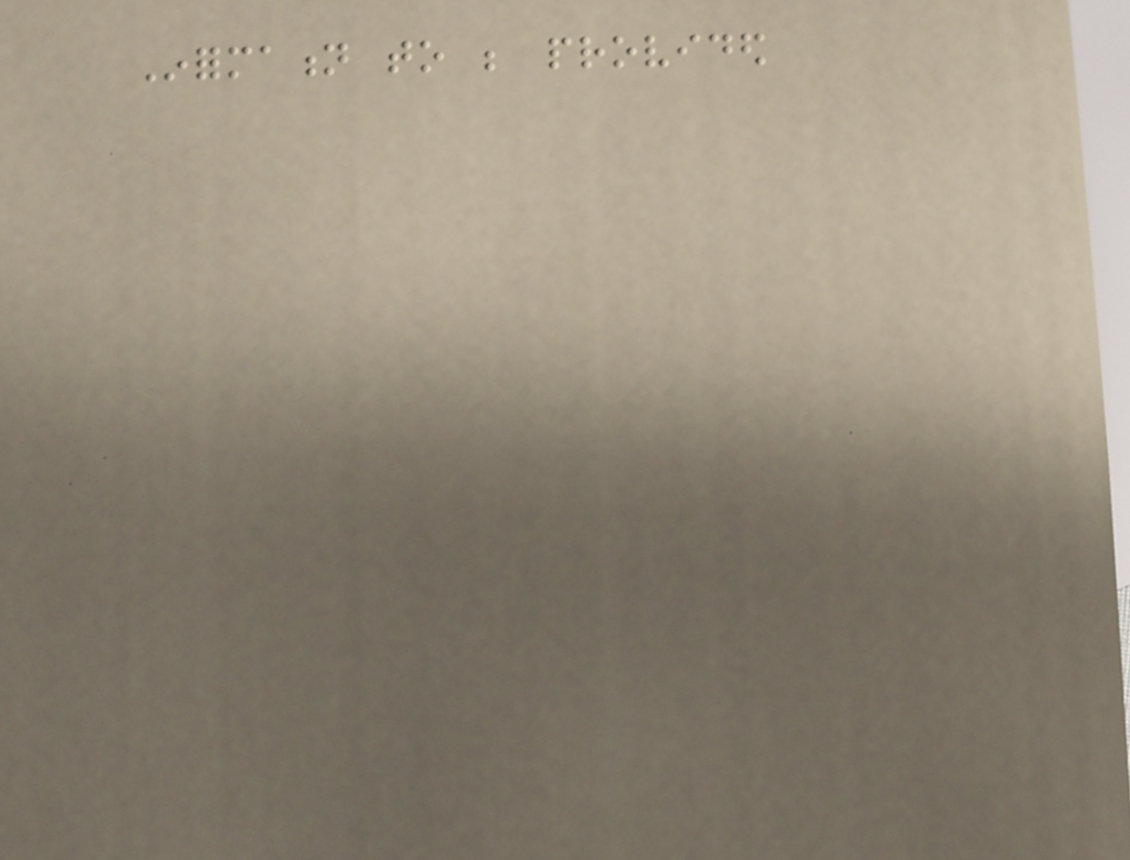Information to be provided
